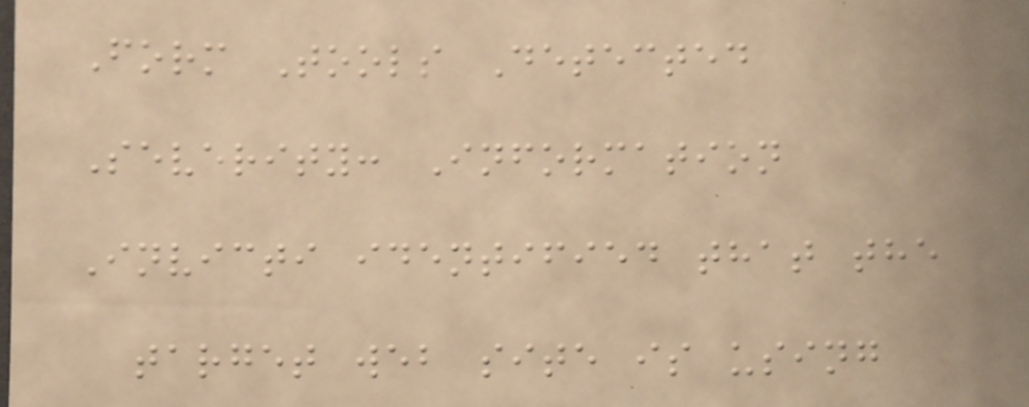Form Tools Detected
Severity: Information
Invicti identified that the
target web site is using
